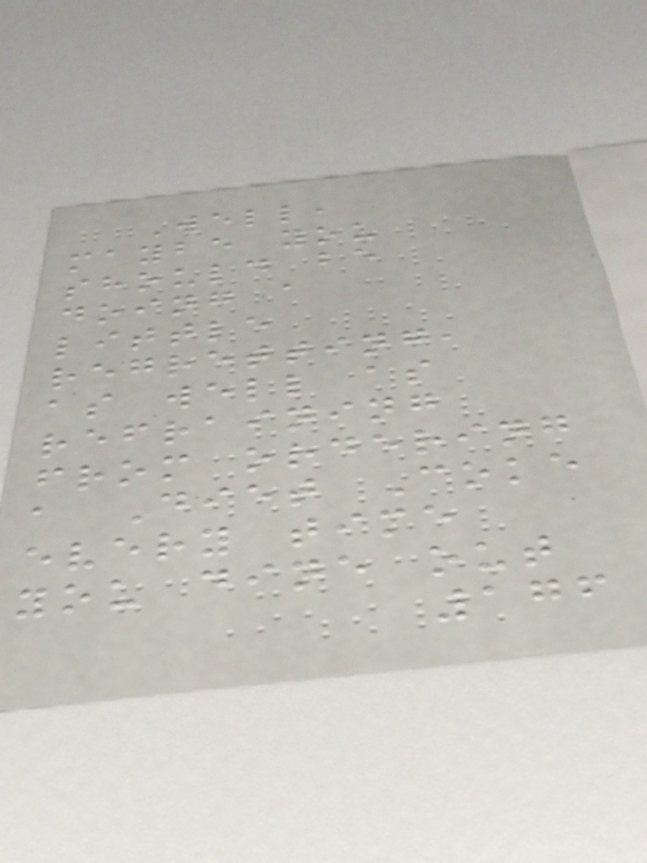Well,
maybe you
should be
doing a
little
regretting,
as well as
refraining
from ordering
a Diet Coke
every time
you dine out
176
